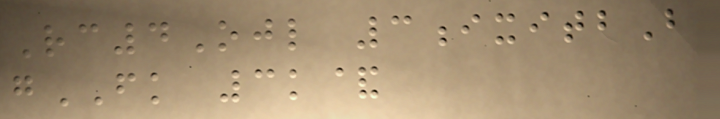Rc4Ojl 3ixitbB
gFK 3k&
